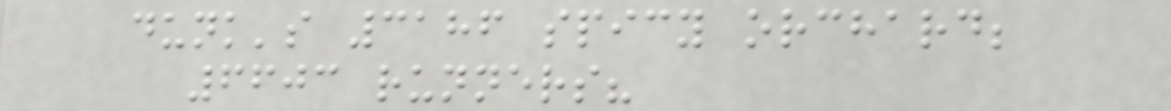dunk's 3186 spicy orchard;
6603 runners?
